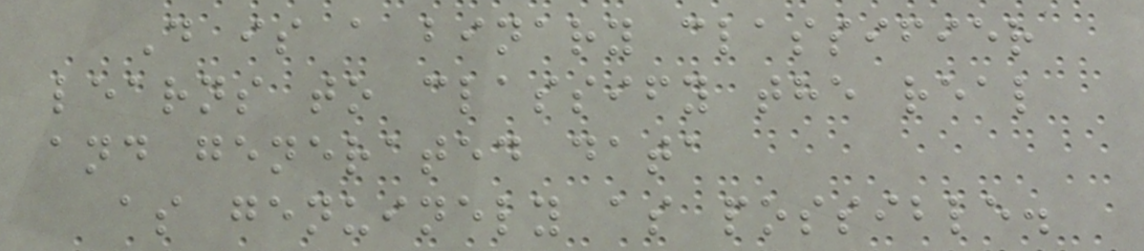D is a binary classifier
learns to classify the real
and generated data
as genuinely as possible.
